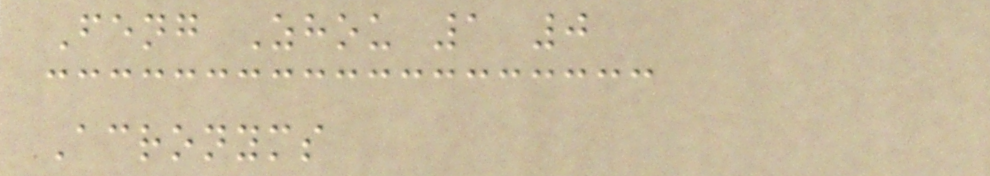Feng Zhou 1 0
Acronyms
